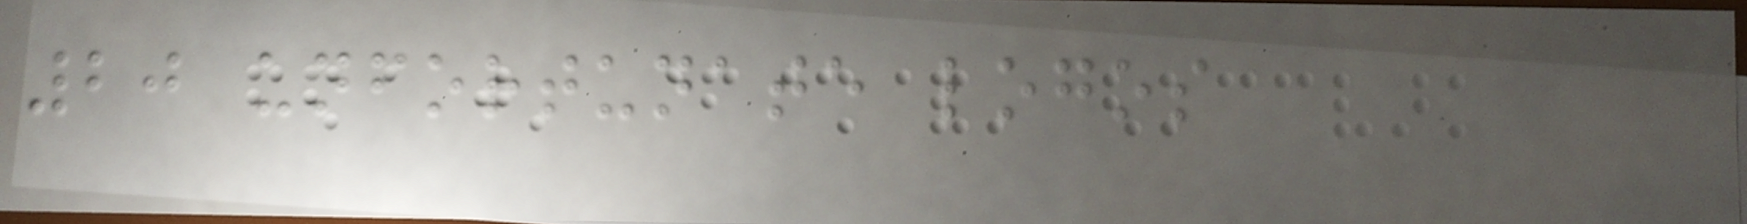20 unfortunate logos
